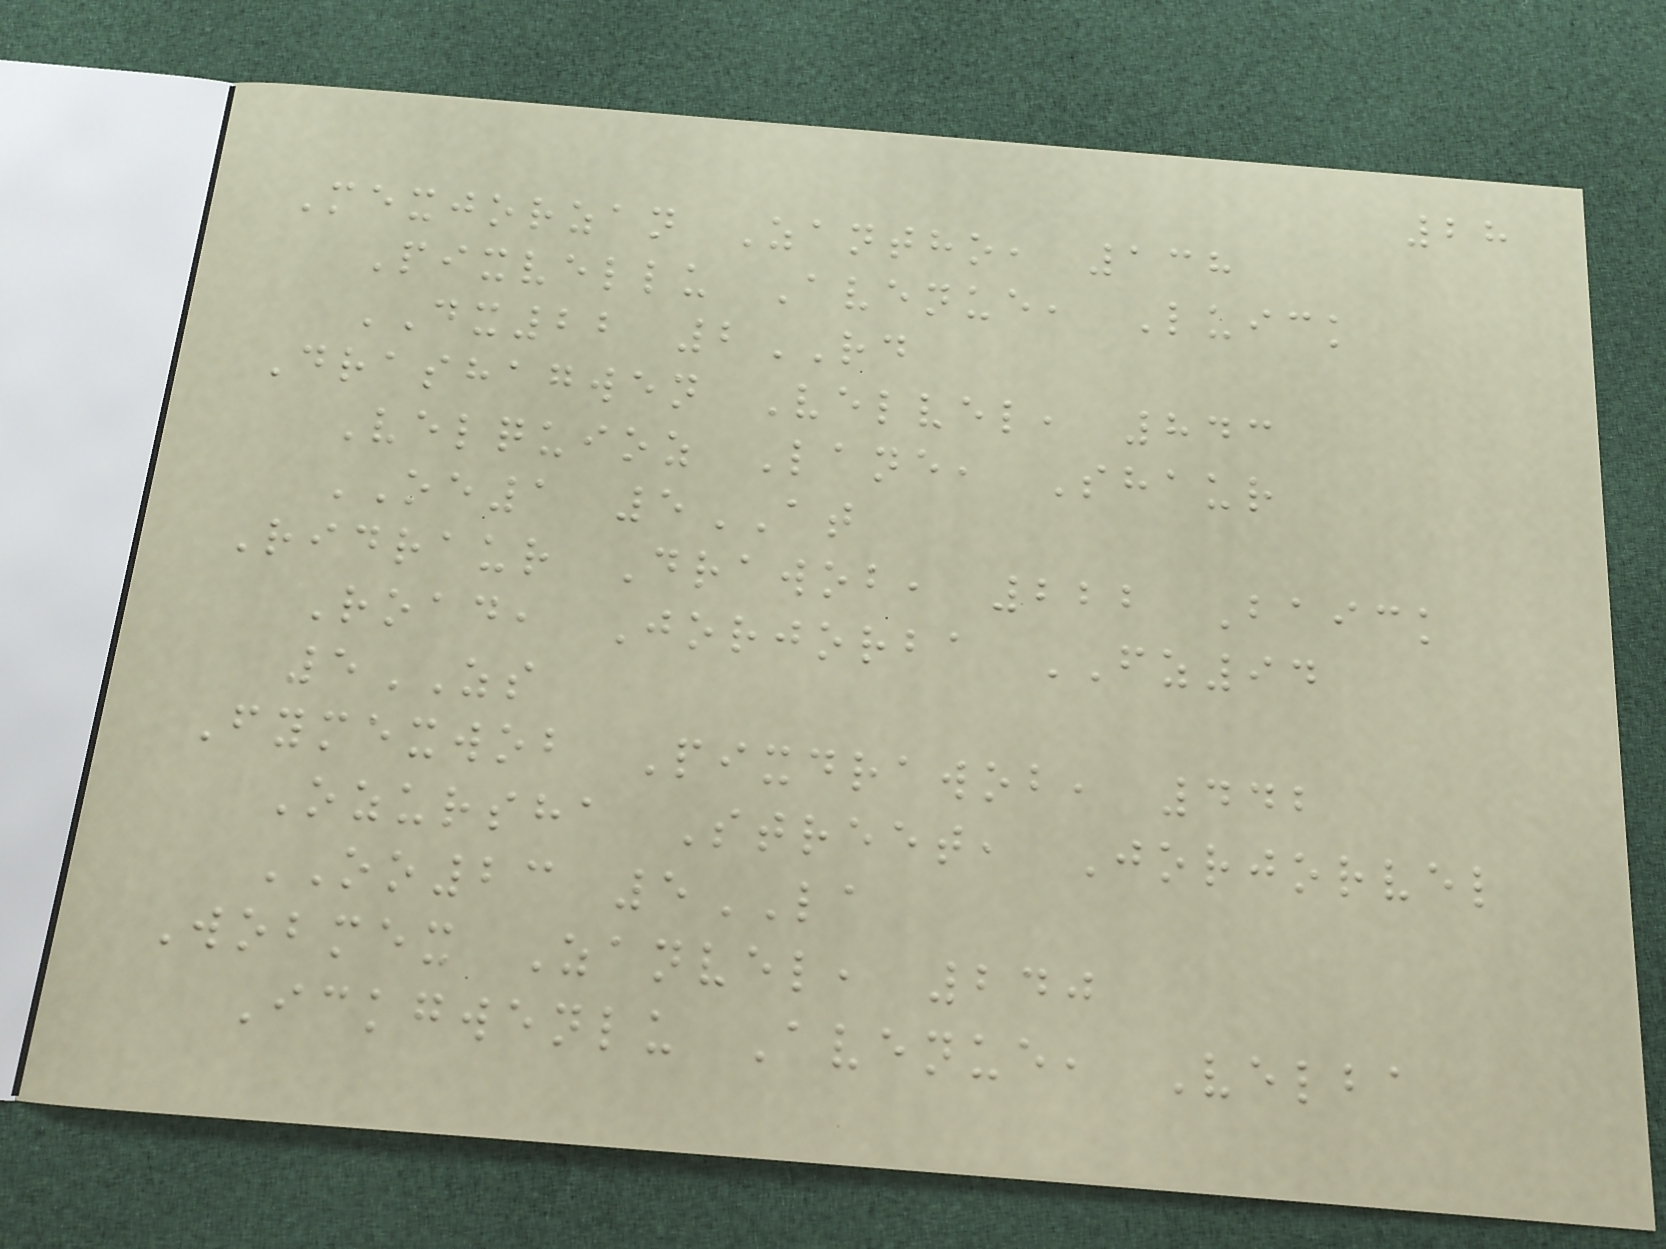28
Mexjorzan Zantho, 138
Pixvellu Avenue, Luick
DX22 2RD
Drashagwen Velvel, 843
Velquioz Lane, Shaur
OE1 5AT
Ridraur Drawob, 222 Baick
Road, Jorjorba FZ94
5ZS
Fymexwob Pixdrawob, 442
Ozursha Street, Jorjorvel
OO23 5LA
Wobmex Zanvel, 240
Ickgwenlu Avenue, Velba
